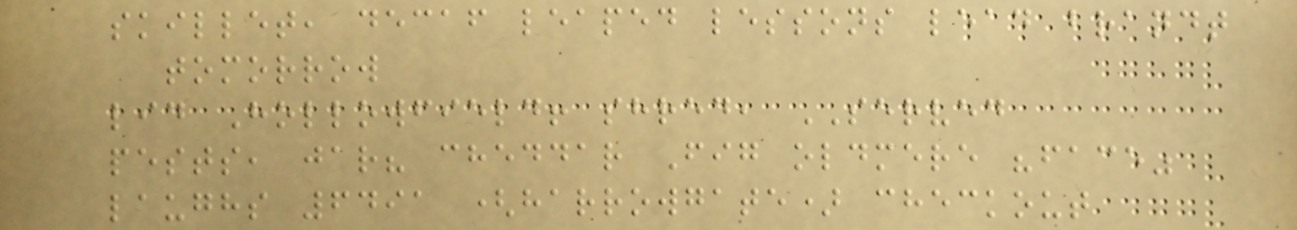skillet, decaf leaped lessons lead brandt
tomorrow
lid Hollowfield! shred, SERVED
pests, jar? cheddar Fig oldmere "face"
laughs 6491 (harrowgate) checkout
